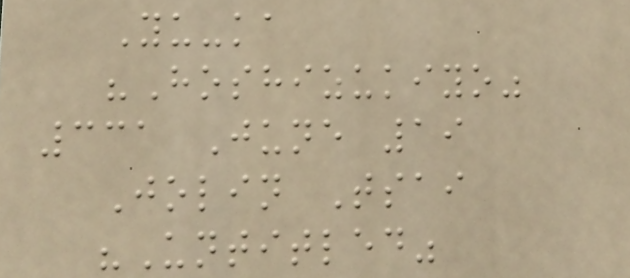Yu-ka
"Hoshizukiyo"
331 June 19
Jolin Tsai
"Untitled"
